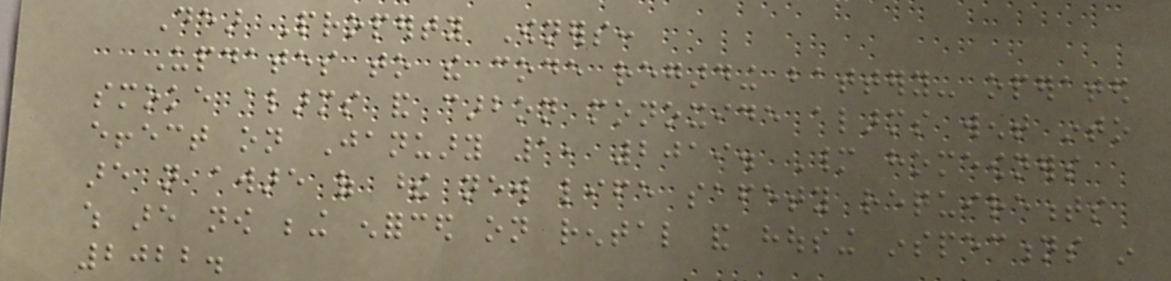Dear Property Owners:
Updates to the code regarding battery- operated
smoke alarms and carbon monoxide alarms went into
effect on January 1, 2019. Many homeowners
are not aware of these new life safety requirements
which are now being enforced on rental and housing inspections in
2022.
